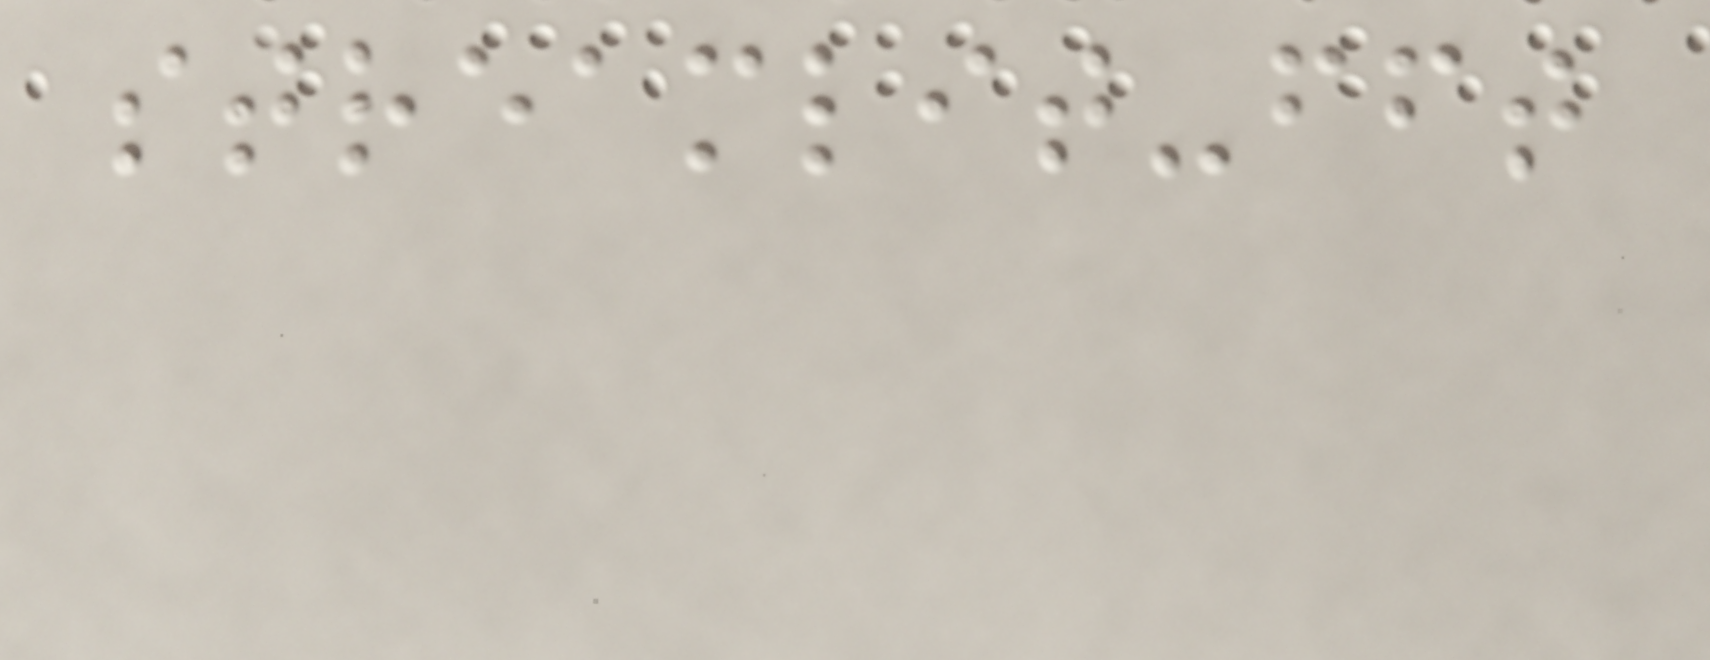streamlit-fft
